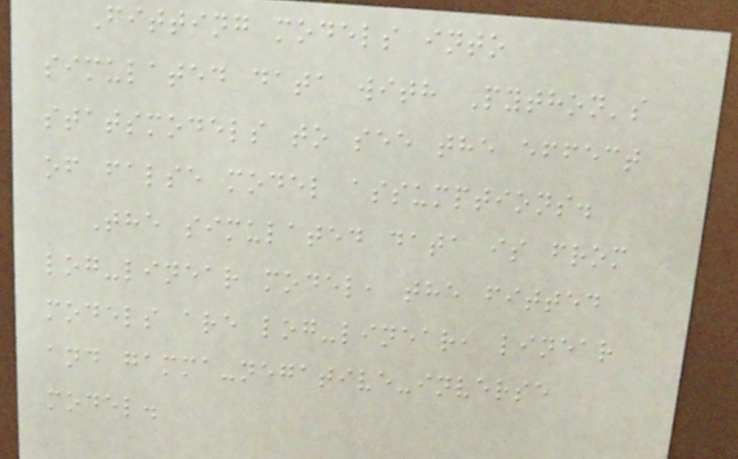Fitting models into
simulated data with Python's
statsmodels to see the effect
of false model assumptions.
The simulated data is from
log-linear model, the fitted
models are log-linear, linear
and gamma-negative-inverse
model.
